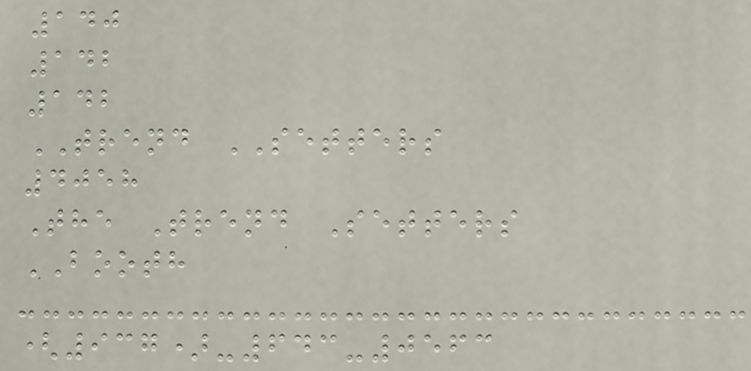140
142
142
TREND SETTERS
4058
The Trend Setters
BOOTH
(937)-643-0563
